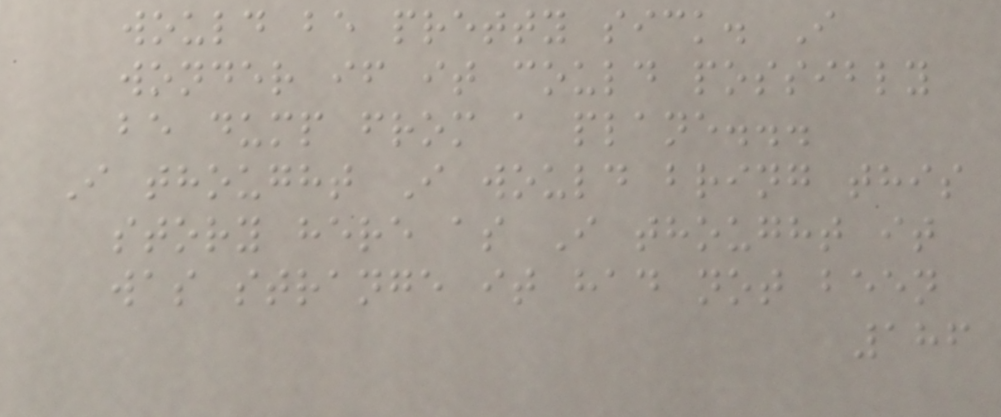would be pretty sick. I
wonder if it could possibly
be dump from a plane...
I thought I would bring this
story here as I thought it
was strange it had not been
186
